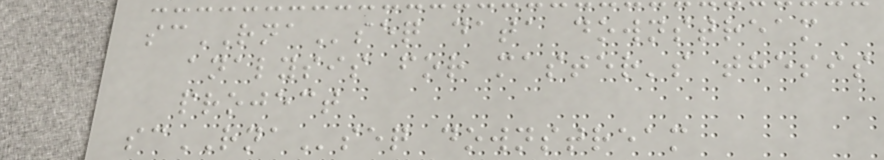scRNAseq data downstream
analysis for master's thesis
project
scRNAseq downstream
